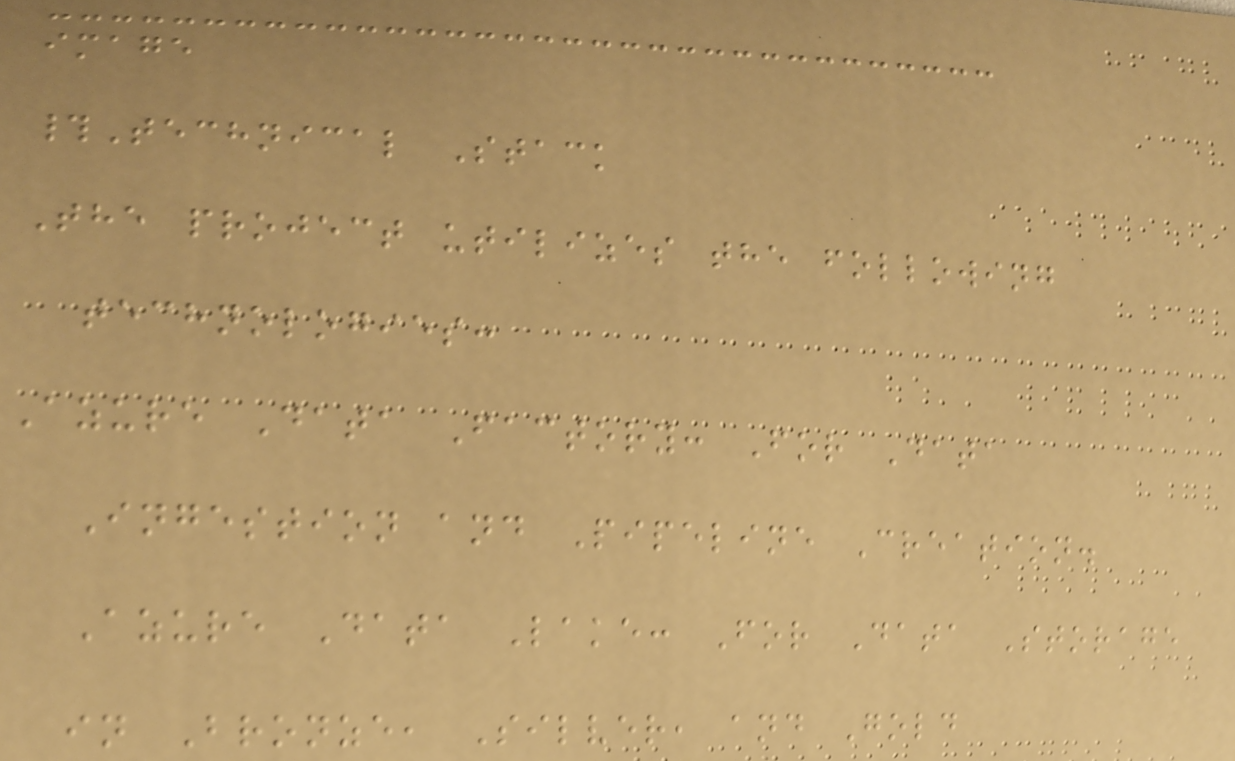image
#Technical Stack
The project utilizes the following
technologies:
Azure Data Factory: For Data
Ingestion and Pipeline Creation.
Azure Data Lake: For Data Storage
in Bronze, Silver, and Gold
